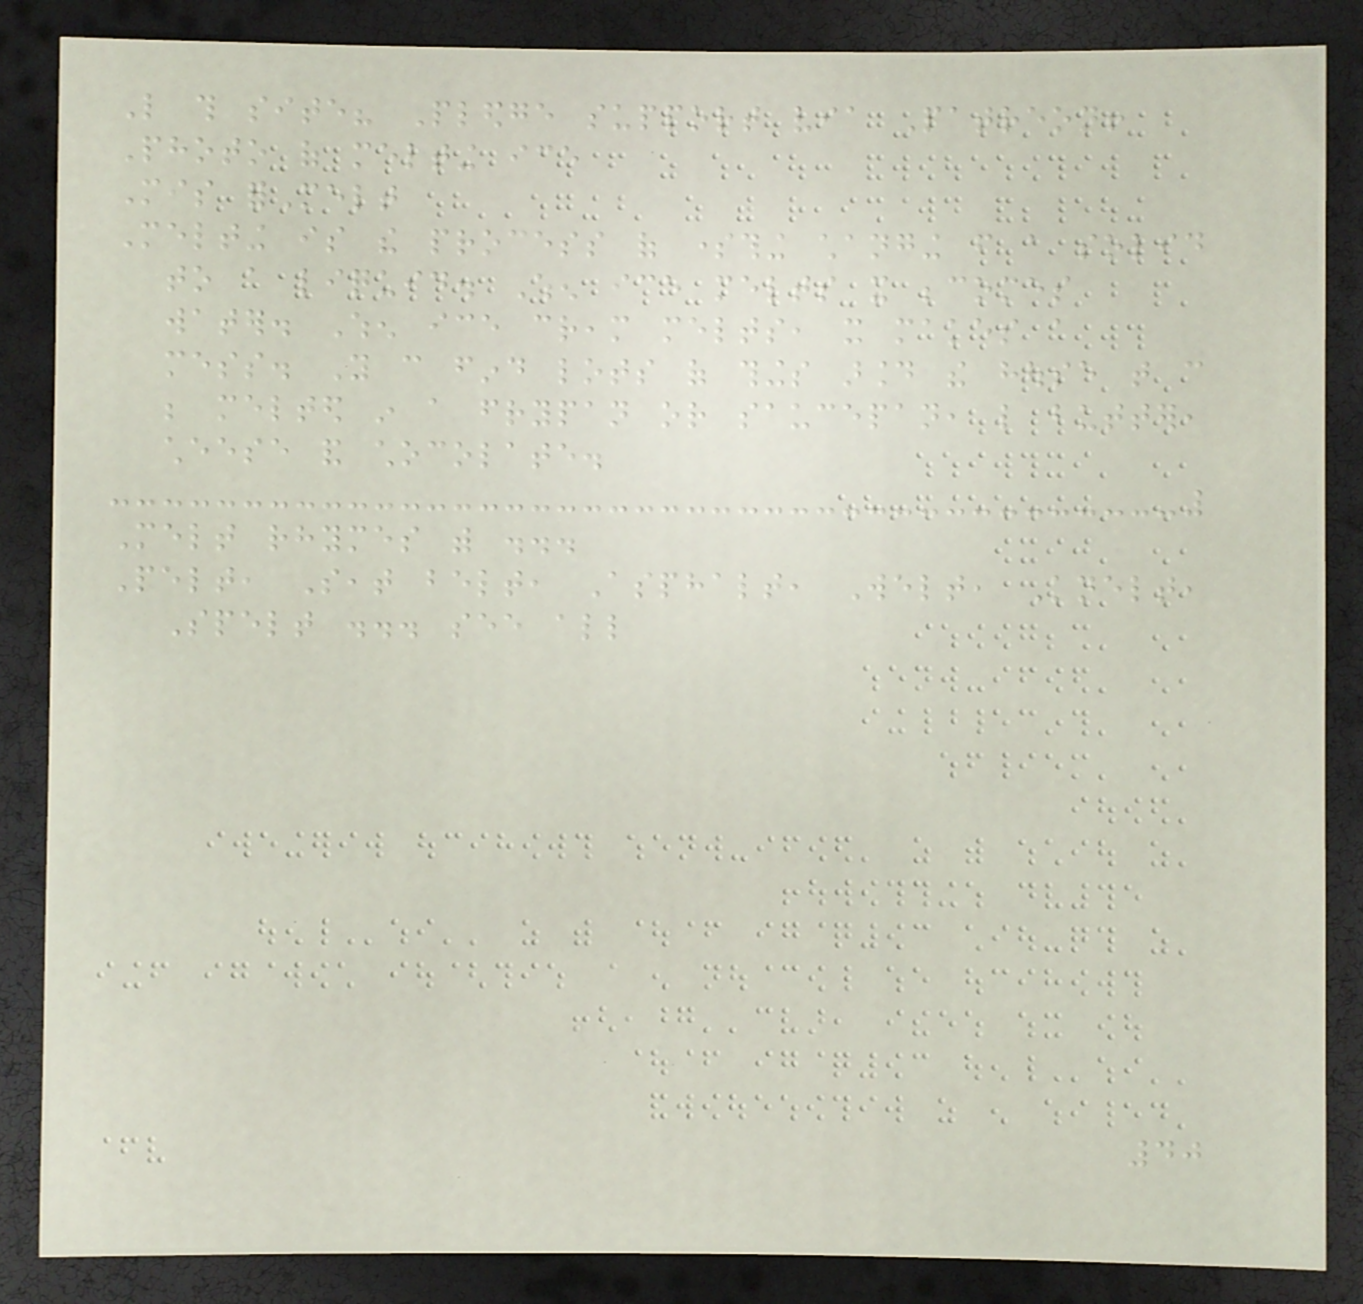Like this site? Pledge support via Patreon!
Photo of melting ice
Mis forMelt
Melting is the process of something changing from a solid
to a liquid. When ice melts it becomes
water. When ice cream melts, it makes a
mess. You can find lots of things around the house that can
be melted in a frypan or saucepan, like butter,
cheese and chocolate.
Melt rhymes with ...
Pelt, Seat belt, Asphalt, Welt, Knelt,
Spelt ... see all
40
